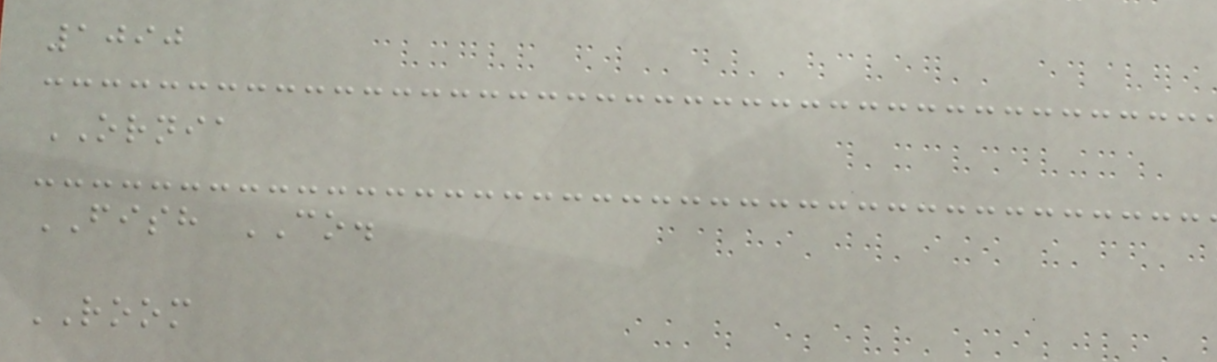1090
ORNIA
FISH CO.
ROOM
